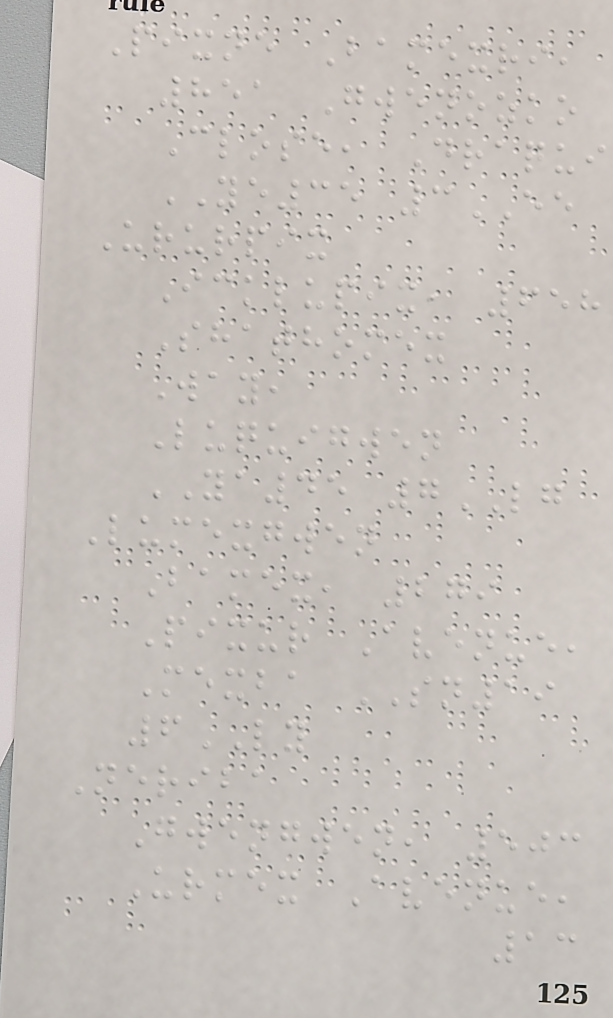Pixne Bamexri,
851 Gwenozko
Close, Draqui
YE35 3EE
Ururpix
Icklupix, 658
Shathomex
Way,
Luquigwen
YA45 7LG
Lumexgwen
Bamex, 279
Pixur Avenue,
Mexba SN19
6LY
Neriba
Gwengwen, 503
Urmex Avenue,
13
